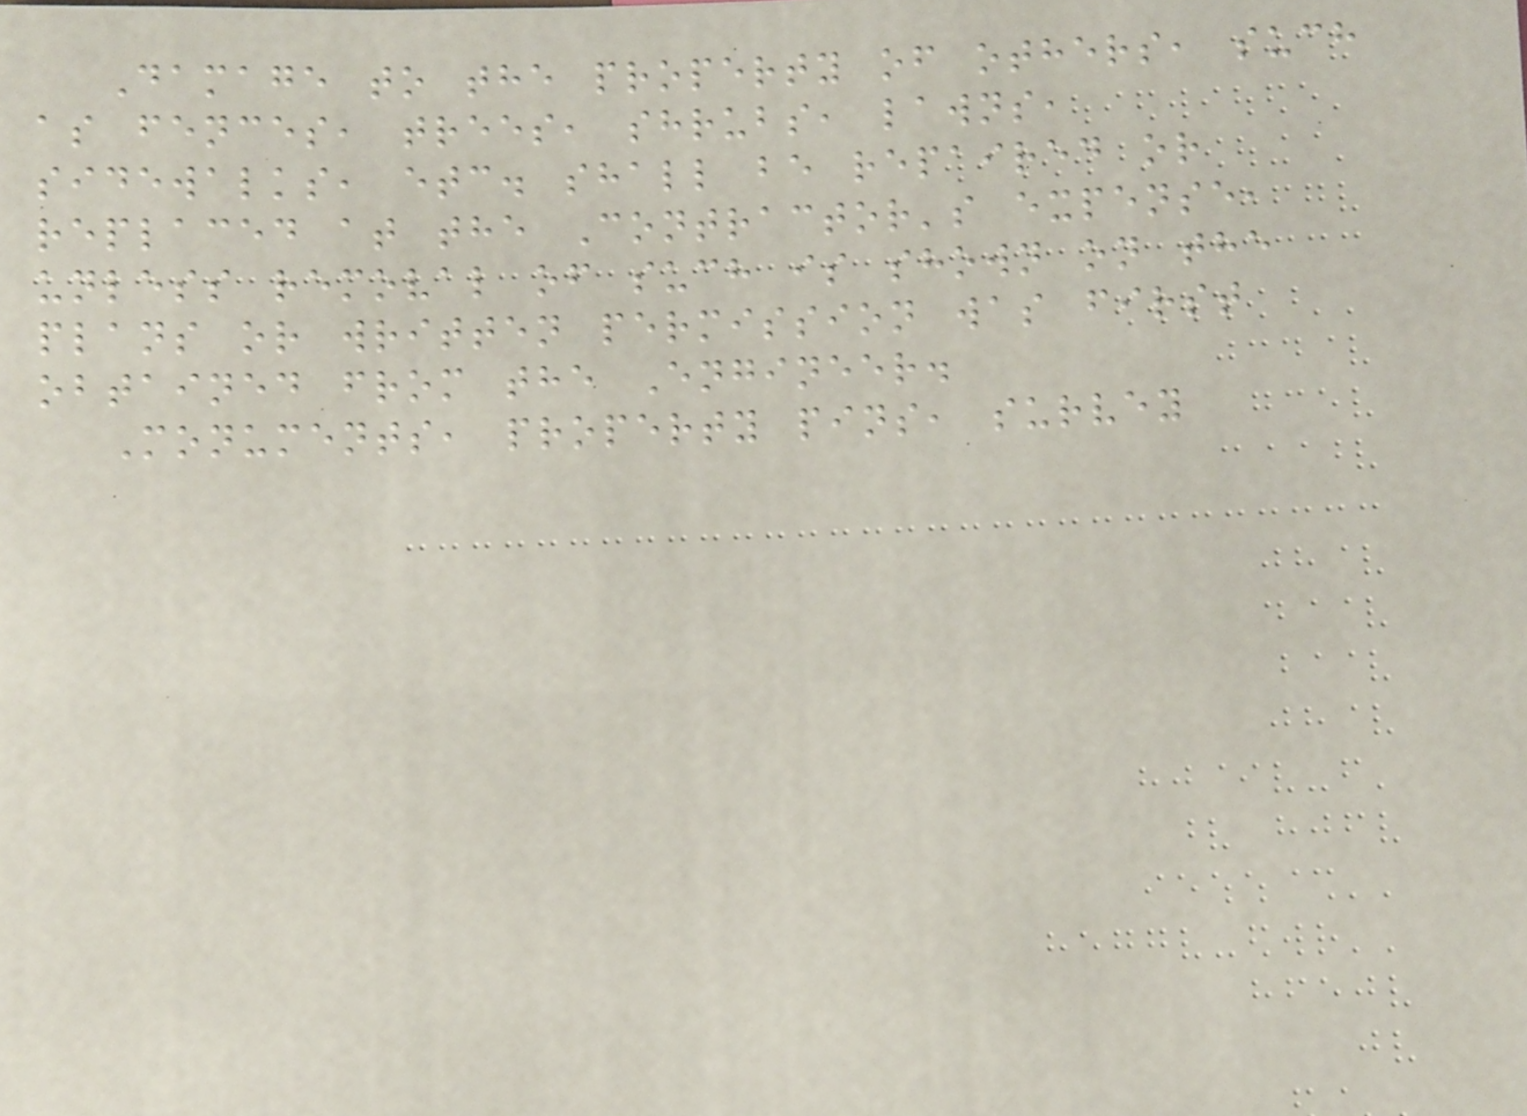Damage to the property of others, such
as fences, trees, shrubs, lawns,
sidewalks, etc. shall be repaired or
replaced at the Contractor's expense,
unless removal of such is shown on the
plans or written permission was first
obtained from the Engineer.
Monuments, property pins, survey
